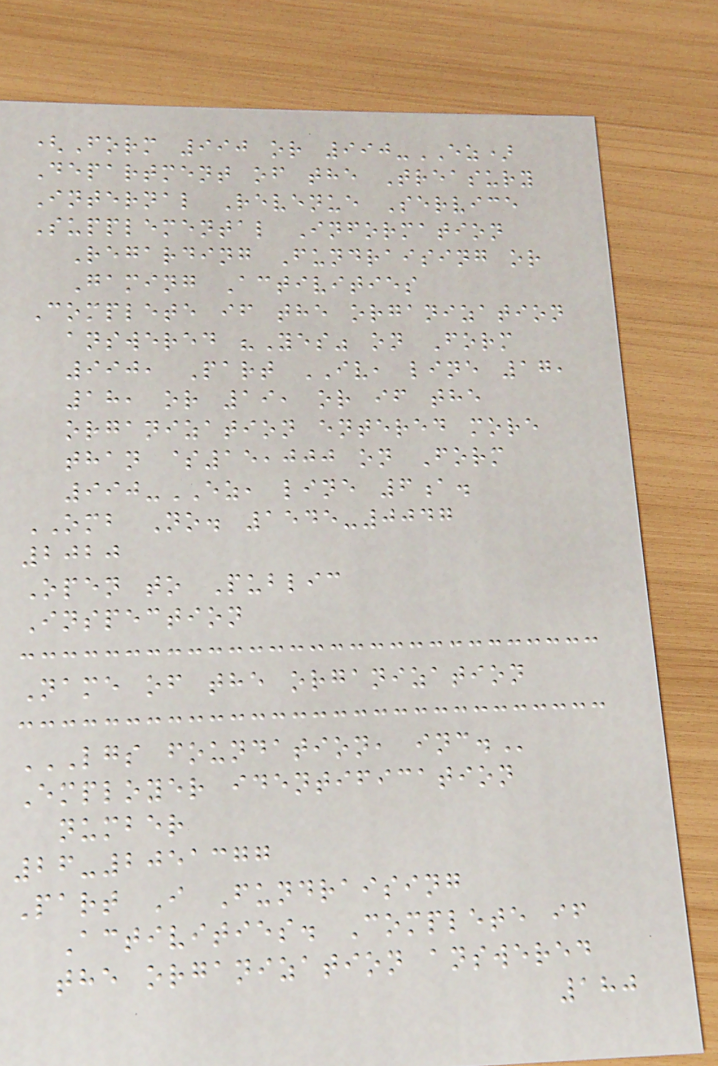(Form 990 or 990-EZ)
Department of the Treasury
Internal Revenue Service
Supplemental Information
Regarding Fundraising or
Gaming Activities
Complete if the organization
answered "Yes" on Form
990, Part IV, line 17,
18, or 19, or if the
organization entered more
than $15,000 on Form
990-EZ, line 6a.
OMB No. 1545-0047
2020
Open to Public
Inspection
Name of the organization
LGS FOUNDATION, INC.
Employer identification
number
26-2051377
Part I Fundraising
Activities. Complete if
the organization answered
180
